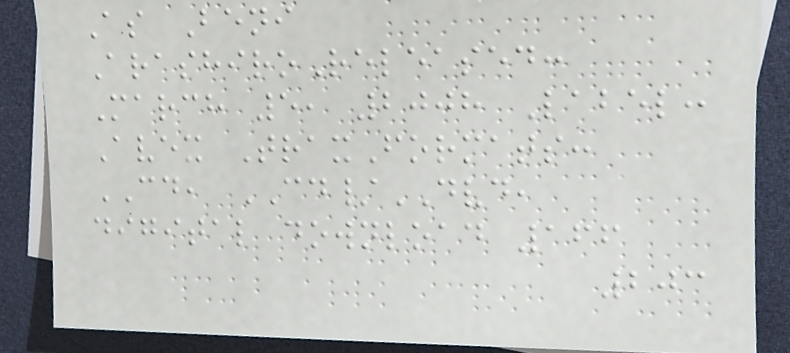As Beni
ArashiroReleased:
March 5, 2008 Label:
Avex TraxFormats:
CD, CD/DVD,
digital download 166
203
